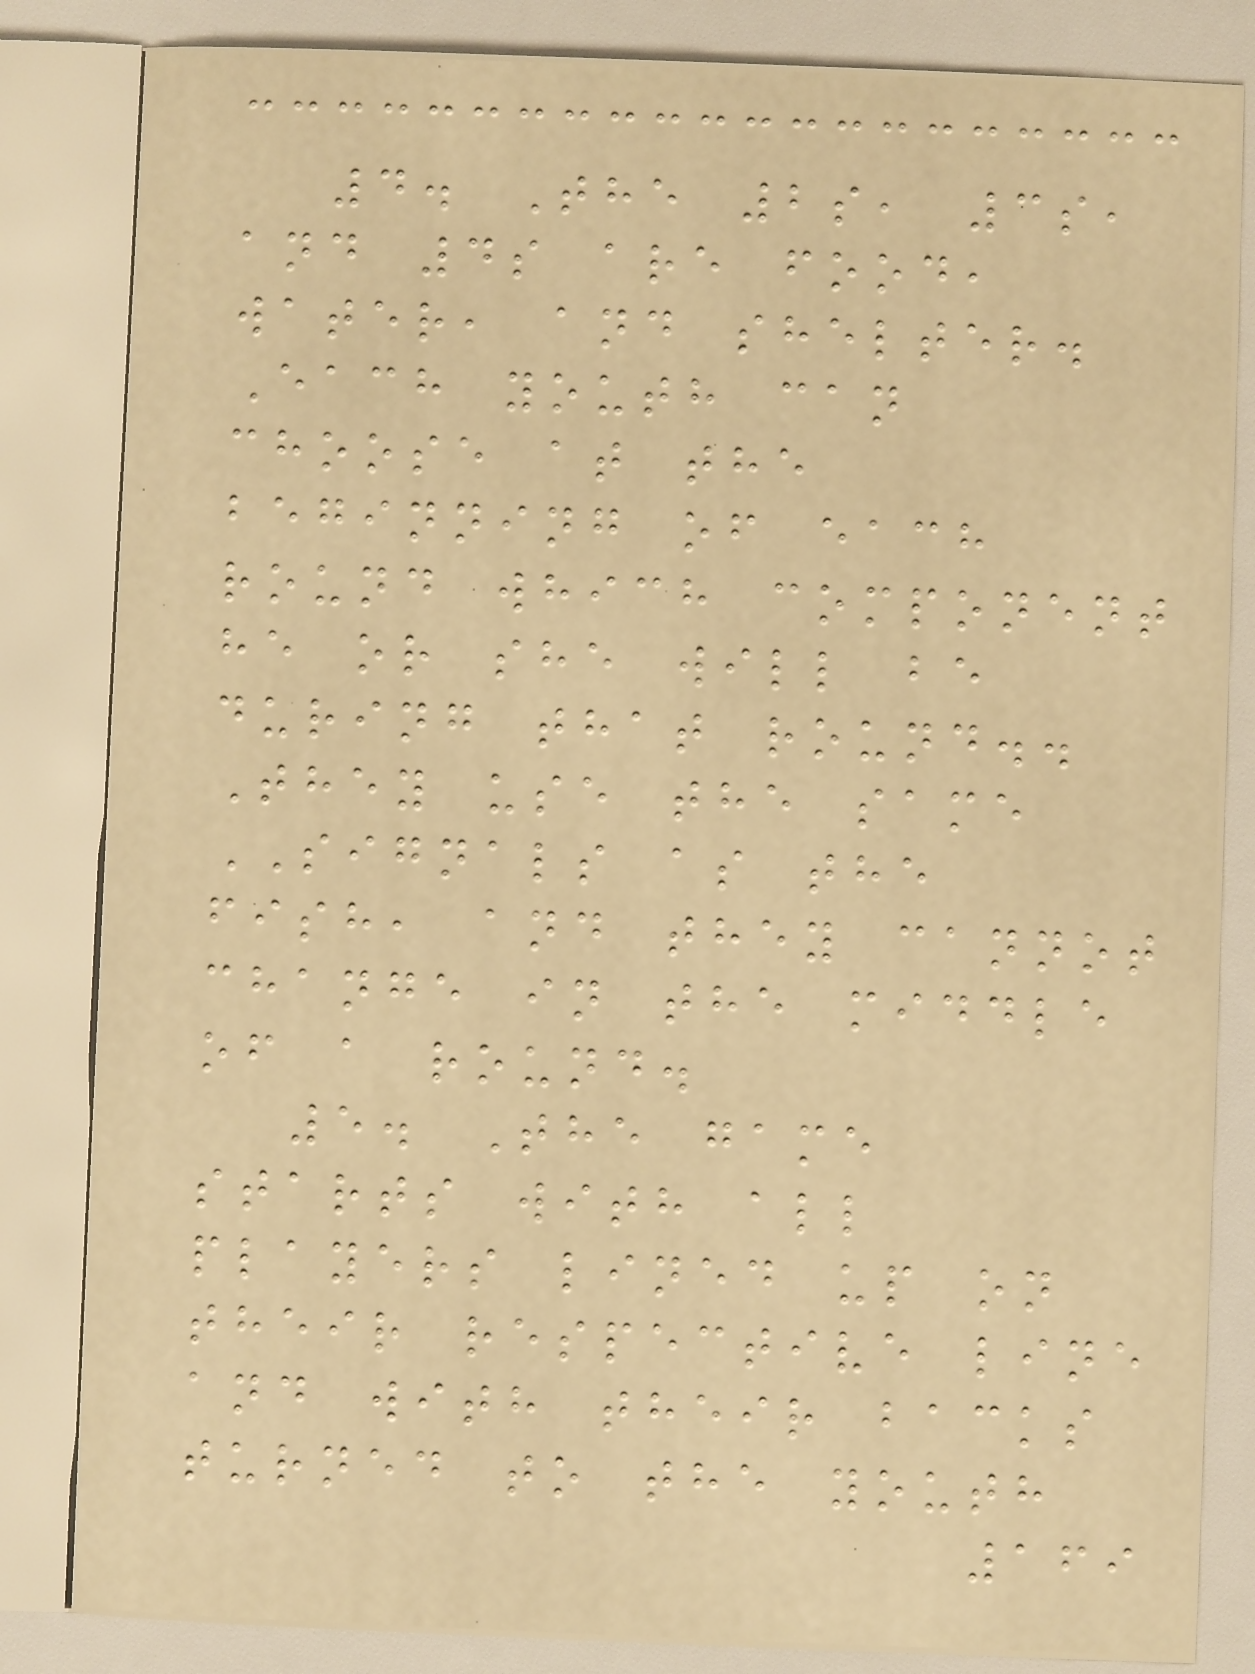4. The 2s, 3s,
and 4s are food,
water, and shelter.
Each youth can
choose at the
beginning of each
round which component
he or she will be
during that round..
They use the same
SIGNALS as the
fish, and they cannot
change in the middle
of a round.
5. The game
starts with all
players lined up on
their respective line
and with their backs
turned to the youth
169
